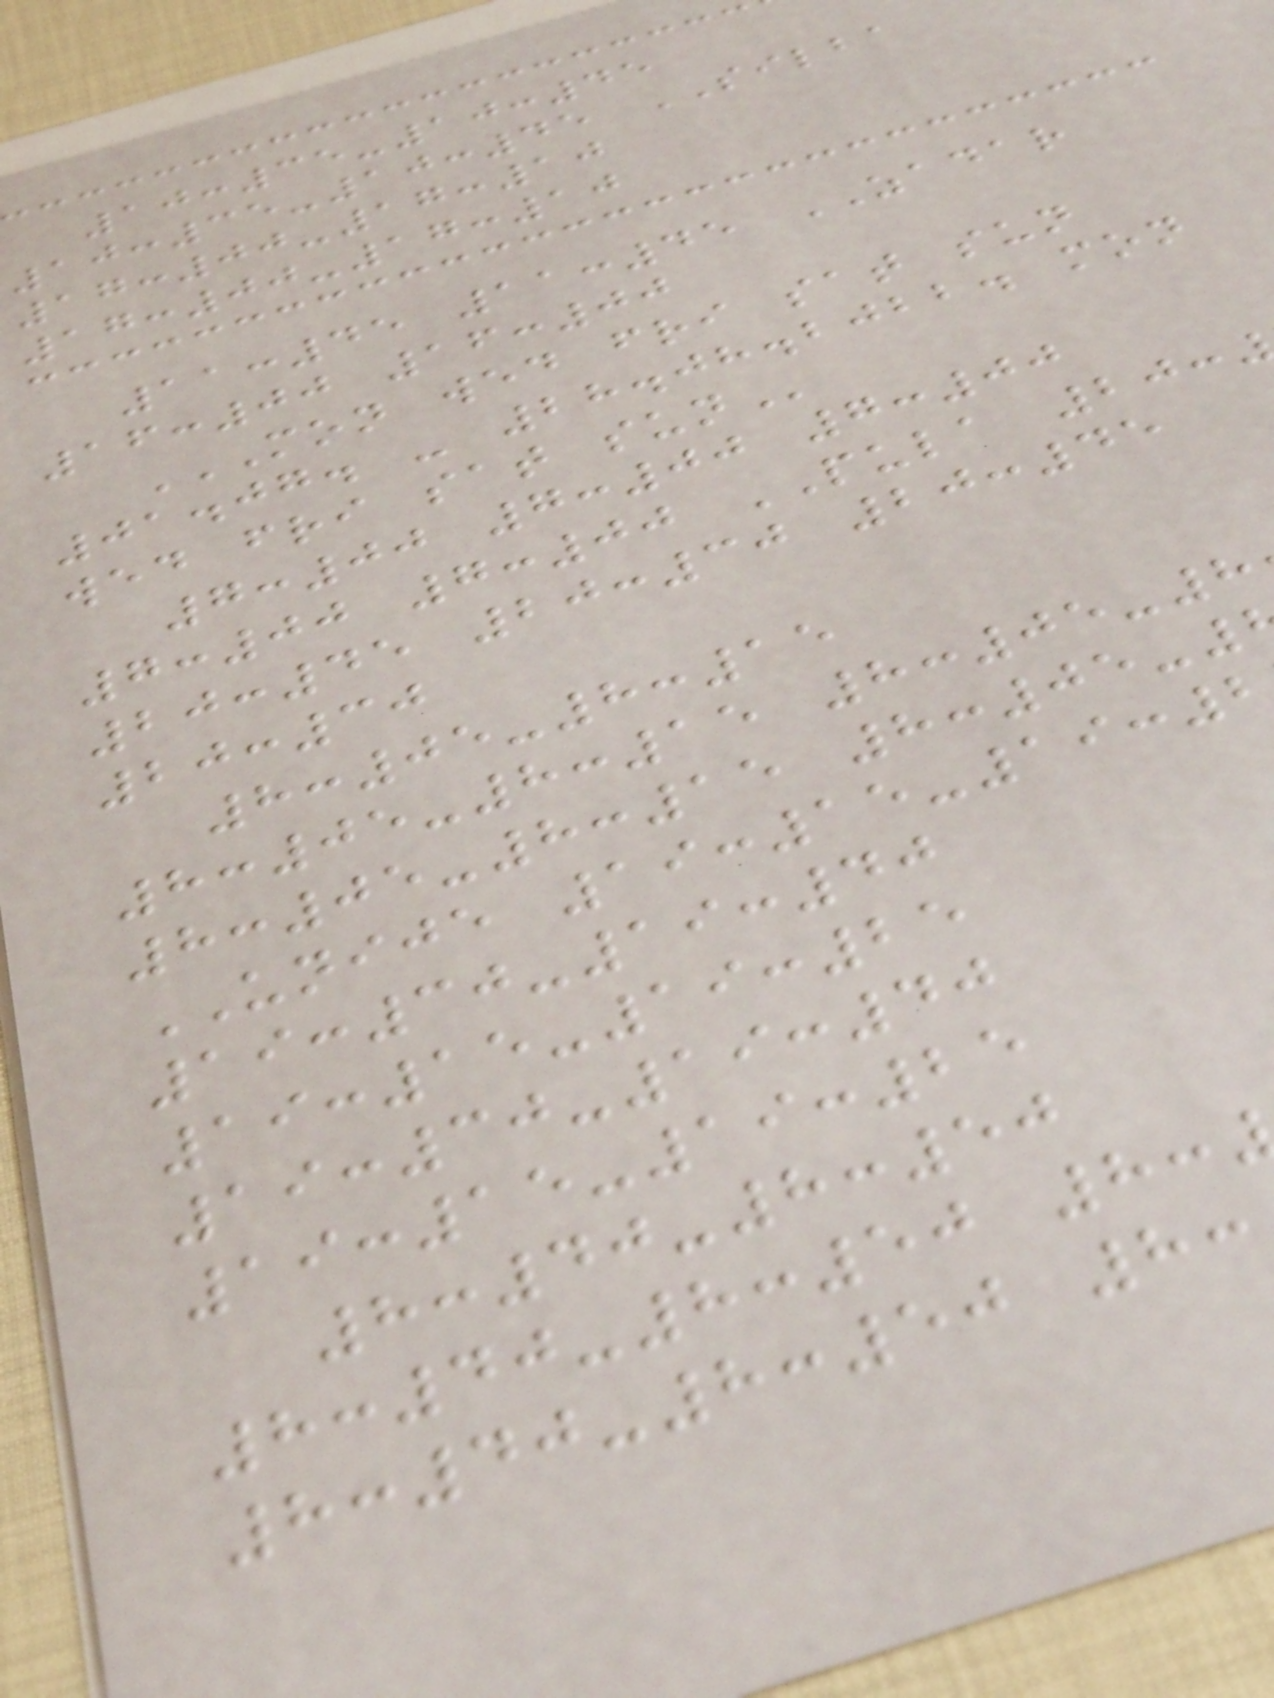10:35-10:45
10:35-10:45 SILBA
17:00-17:10
17:00-17:10
11:45 11:45 ZADAR
16:00 16:00
MON WED FRI SAT SUN
01.07. - 28.08.2022. mon
wed fri sat
7:00 7:00 7:00
7:00 7:00 PULA 20:
20:45 20:30 20:45
20:30
8:05-8:15
8:05-8:15 8:05-8
8:05-8:15 8:05-
UNIJE 19:15-19:
19:30-19:40
19:15-19:25
19:30-19:40
19:15-19:25
8:40-8:50
8:40-8:50 8:
8:40-8:50 8:
